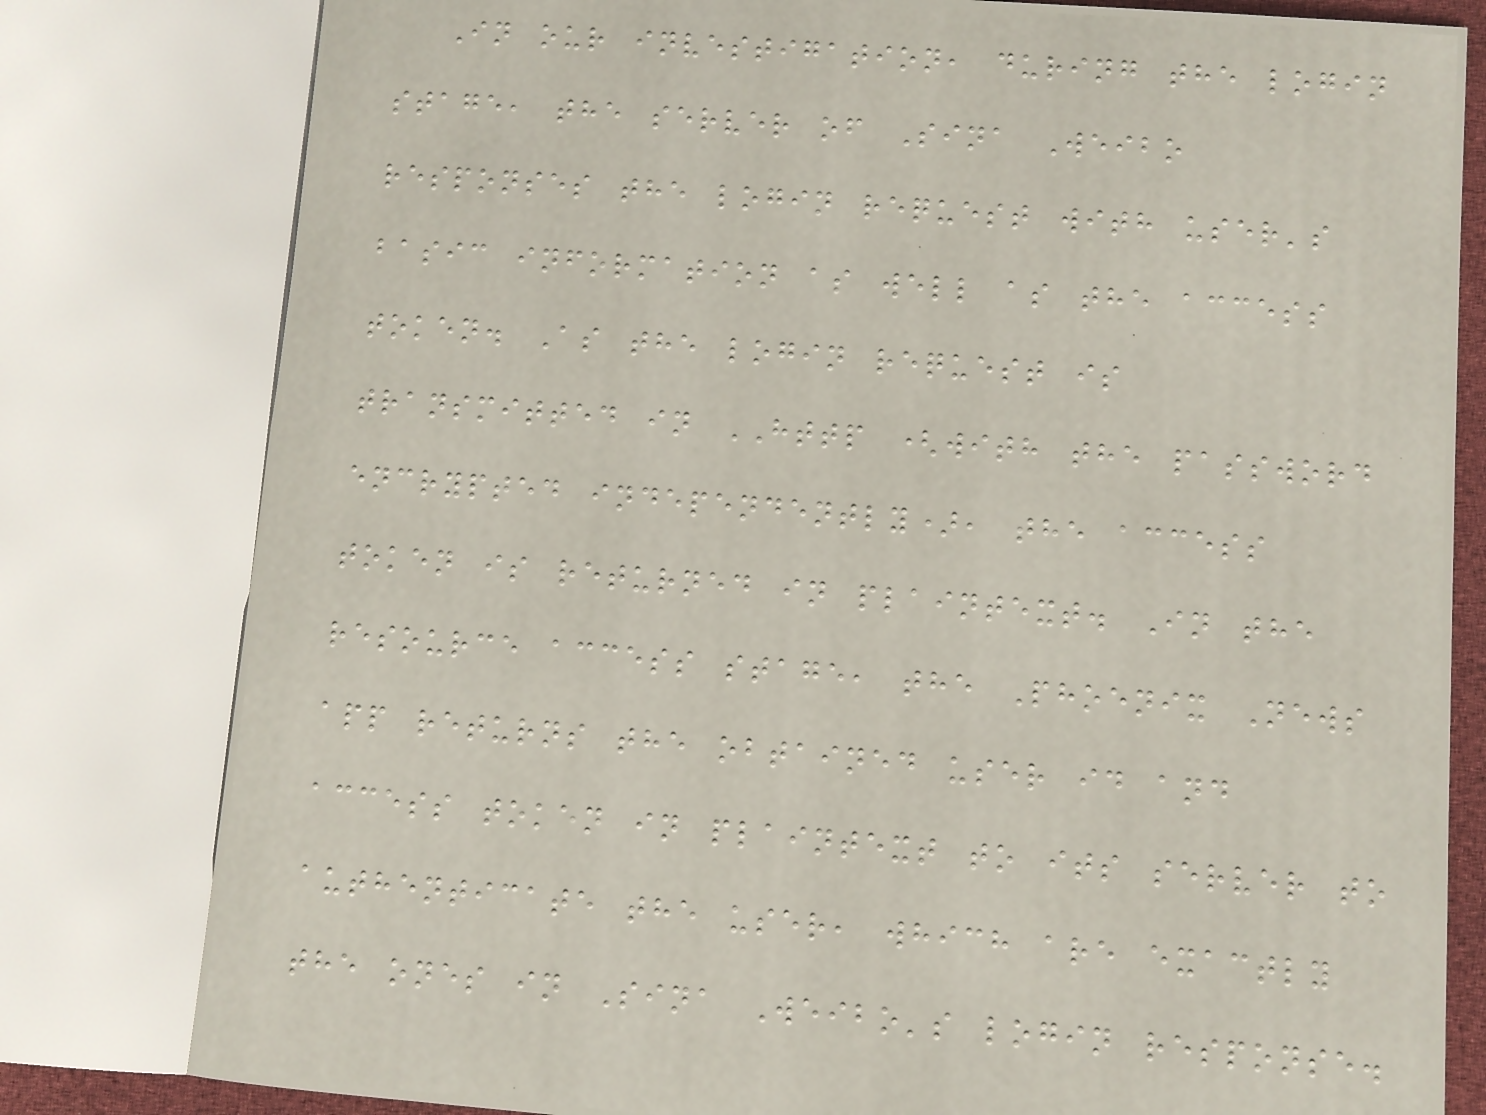In our investigation, during the login
stage, the server of Sina Weibo
responses the login request with user's
basic information as well as the access
token. As the login request is
transmitted in HTTP (with the password
encrypted independently), the access
token is returned in plaintext. In the
resource access stage, the Phoenix News
app returns the obtained user id and
access token in plaintext to its server to
authenticate the user, which are exactly
the ones in Sina Weibo's login response.
